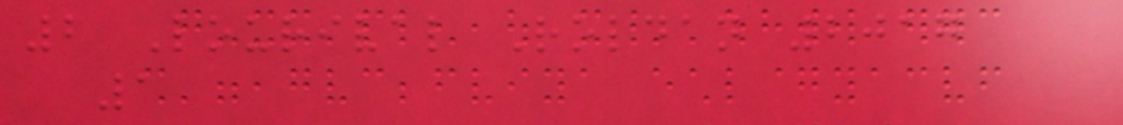2 Lourival Roldan 2017
1
